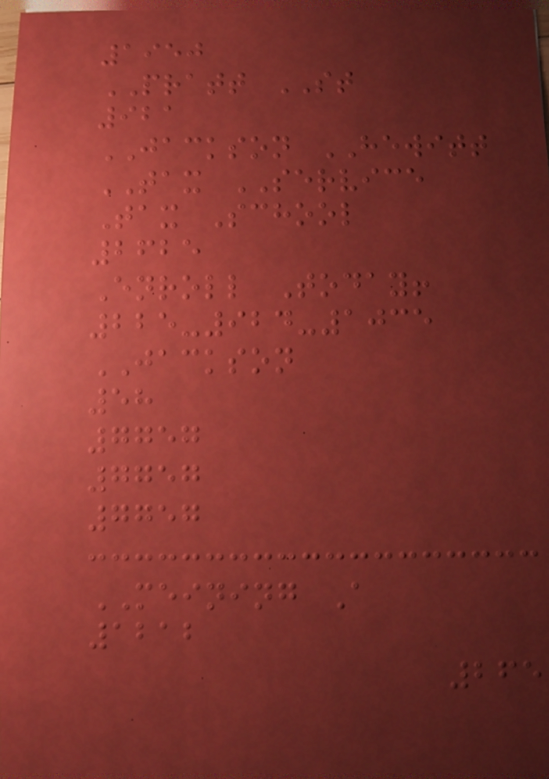1950
PRATT ST
921
JACKSON HEWITT
TAX SERVICE
Tax School
2625
Enroll Today!
225-924-1035
JACKSON
58
7757
7757
7757
MEINING A
1212
265
